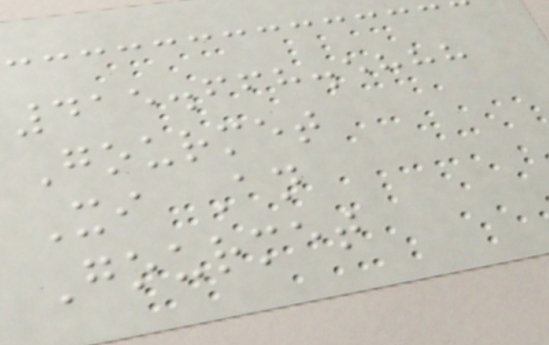415.668.5888
Gourmet
Xi An
Gourmet
